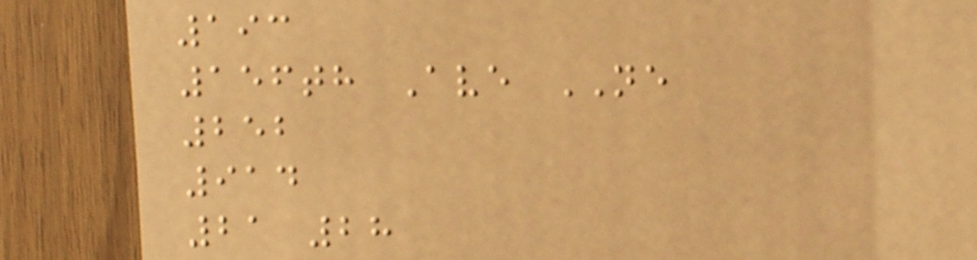193
156th Ave NE
252
914
21 28
